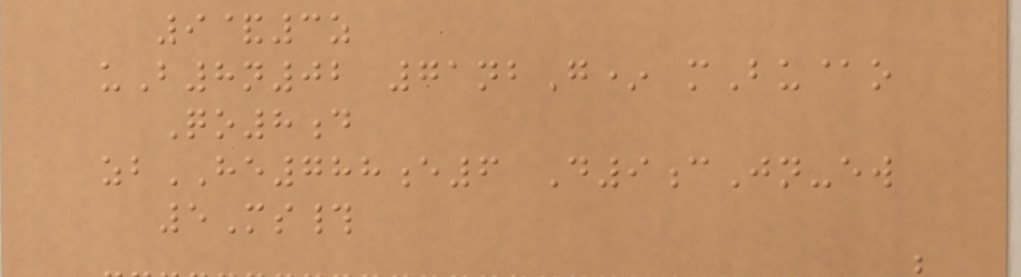9&3z
uB8n02 71nbG* mBu@o
Qo8d
zbHE788e6 D9cJn-ew
5Ms#
